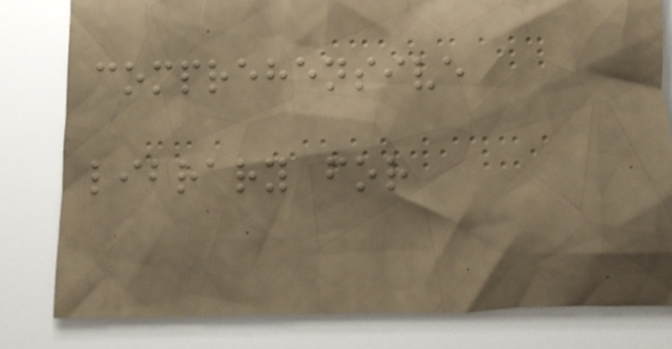comprehensive
library for
